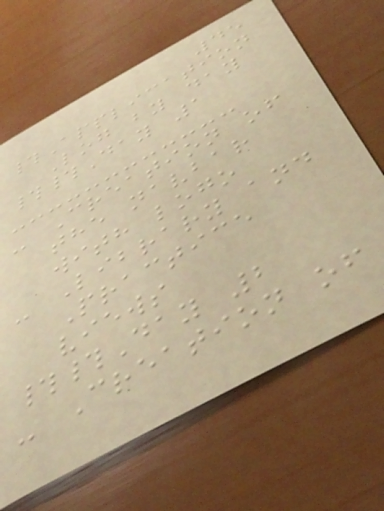45
#Application
Log by day
##Day 1
- Creation of
the navbar
with logo
- Library and
Practice
views
##Day 2
- Creation of
